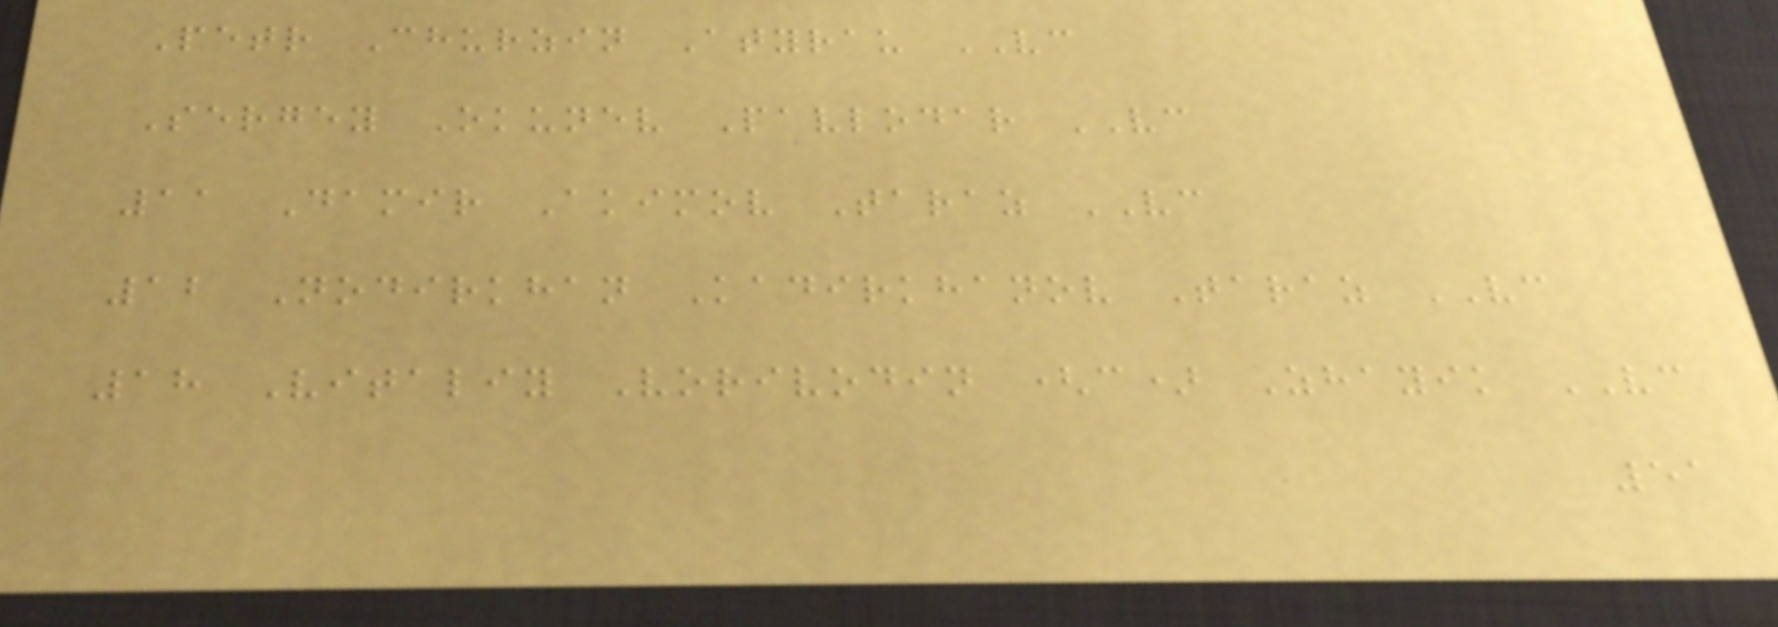Petr Churzin Atyrau VC
Sergey Okunev Pavlodar VC
11 Damir Akimov Taraz VC
12 Nodirkhan Kadirkhanov Taraz VC
18 Vitaliy Vorivodin (c) Zhayik VC
51
